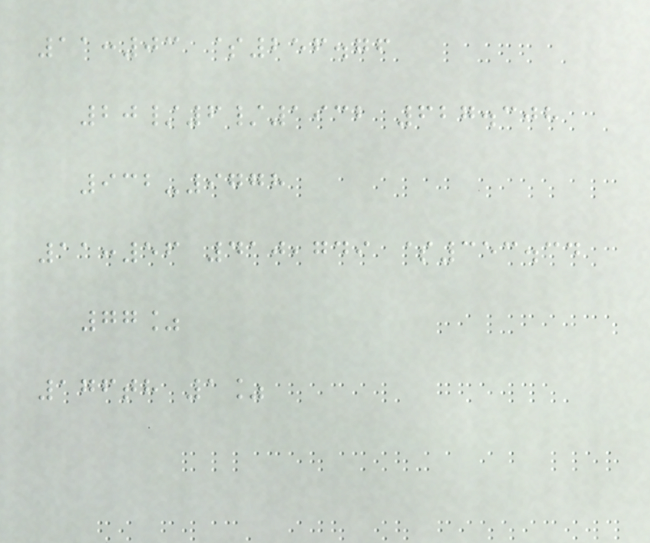11:03 $256.76
20/6/1932 627.308
932-9778
11:56 410,749 $353.34
77%
176th 1%
